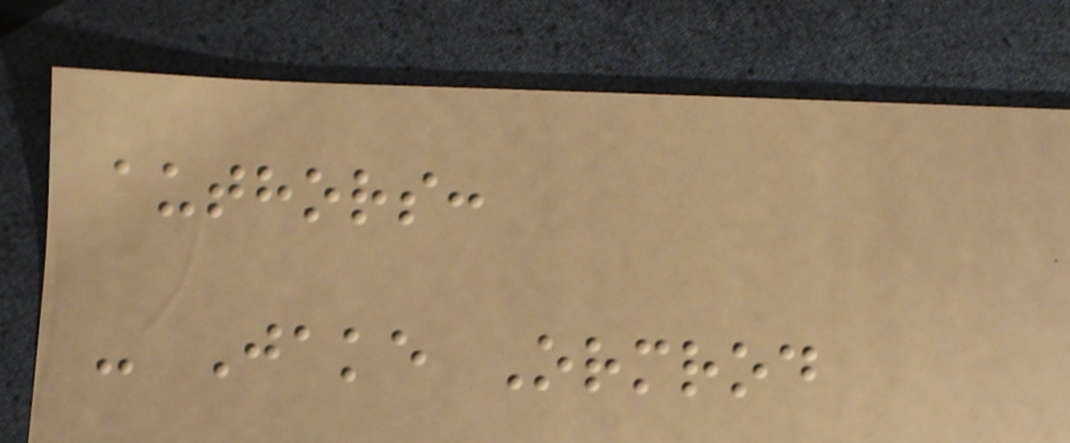authors:
- Jake Ormrod
